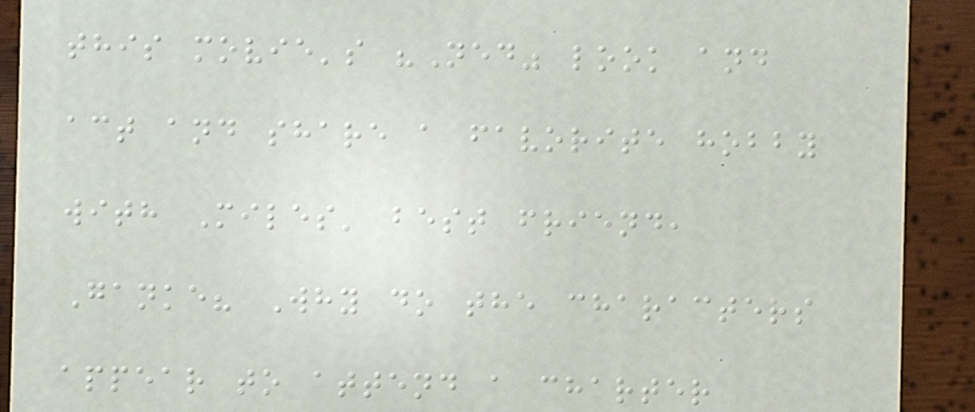this movie's "Ned" look and
act and share a favorite hobby
with Miles' best friend,
Ganke? Why do the characters
appear to attend a charter
